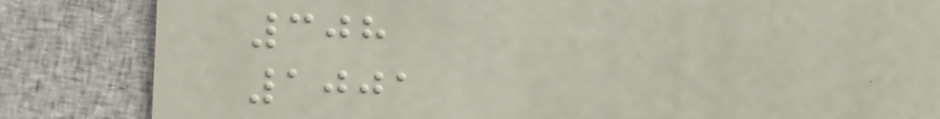308
1001
